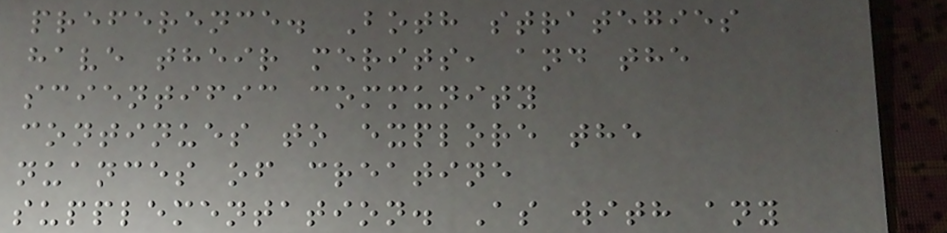preference. Both strategies
have their merits, and the
scientific community
continues to explore the
nuances of creatine
supplementation. As with any
